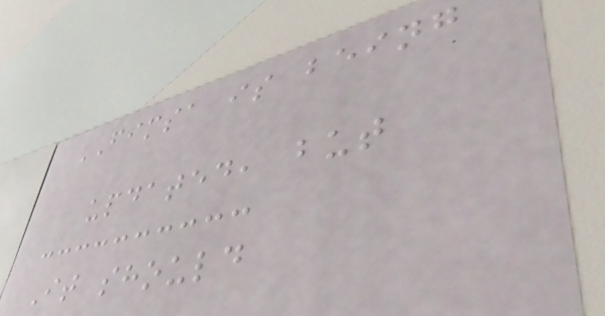FIMSA is being
updated, but
It should
